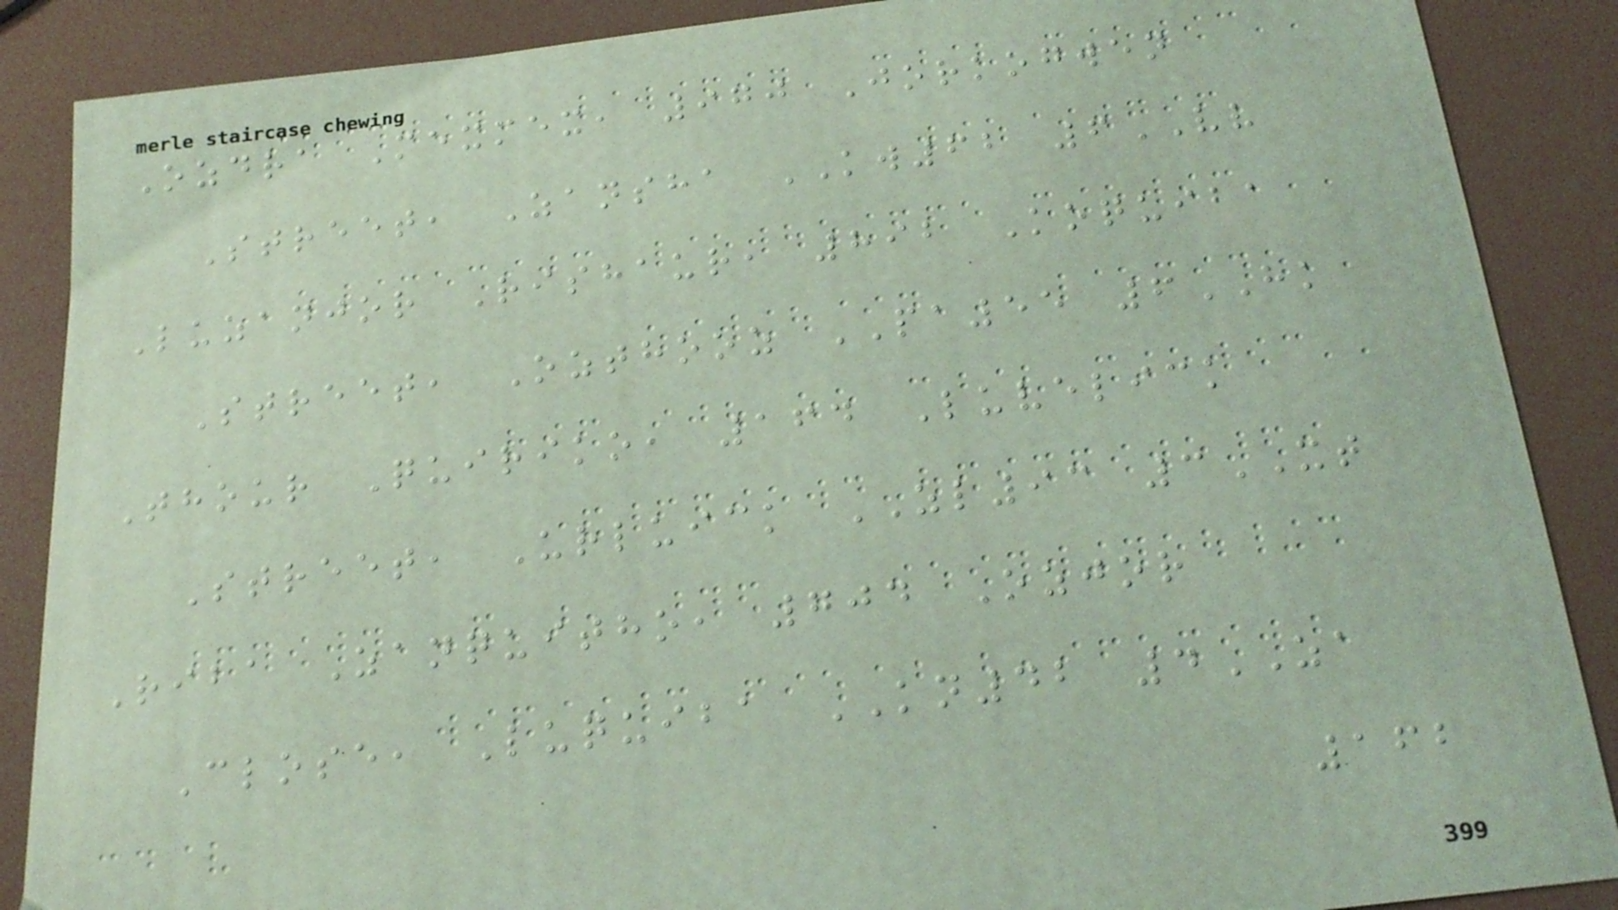Ozdra Mexmex, 970 Jorkogwen
Street, Zansha KW62 6VV
Luzanjor Rishaur, 892 Koquiba
Street, Ozthooz PA55 6HK
Thour Quiriko, 164 Luvelick
Street, Urluick ZL93 3XT
Riba Zanquitho, 704 Ozjor
Close, Luquiba KN42 4ZA
162
